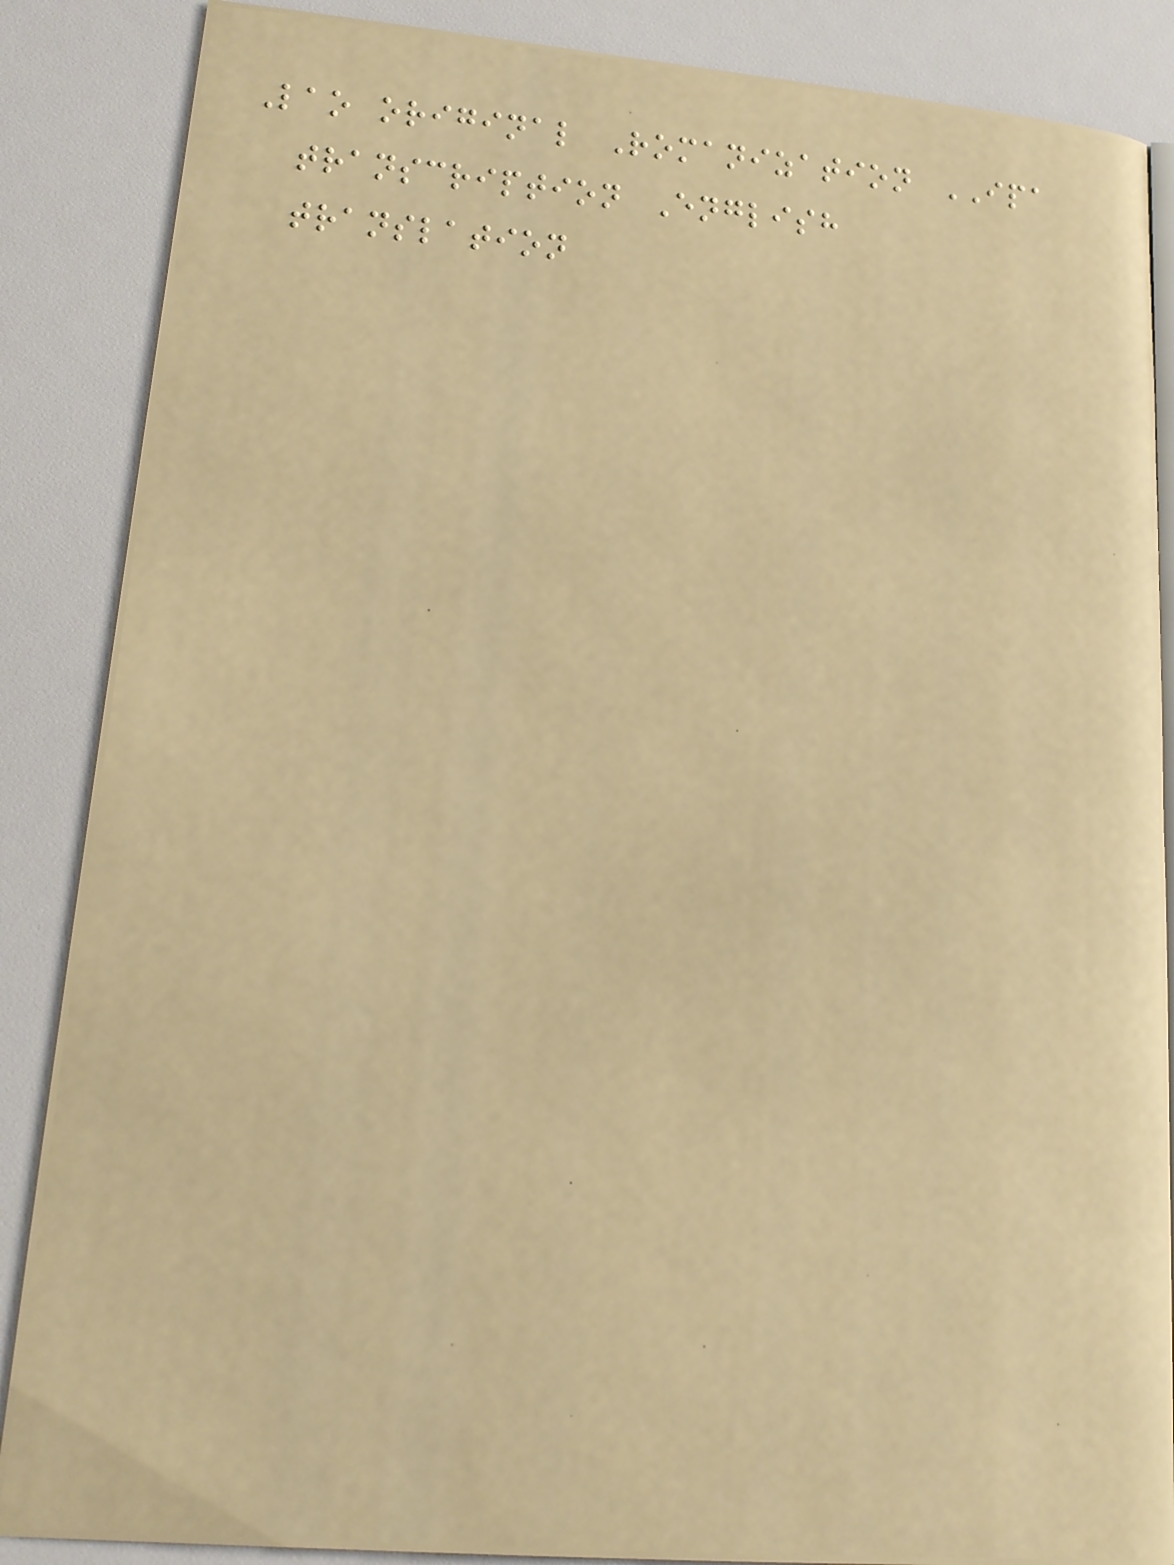Lao original Romanization IPA
transcription English
translation
